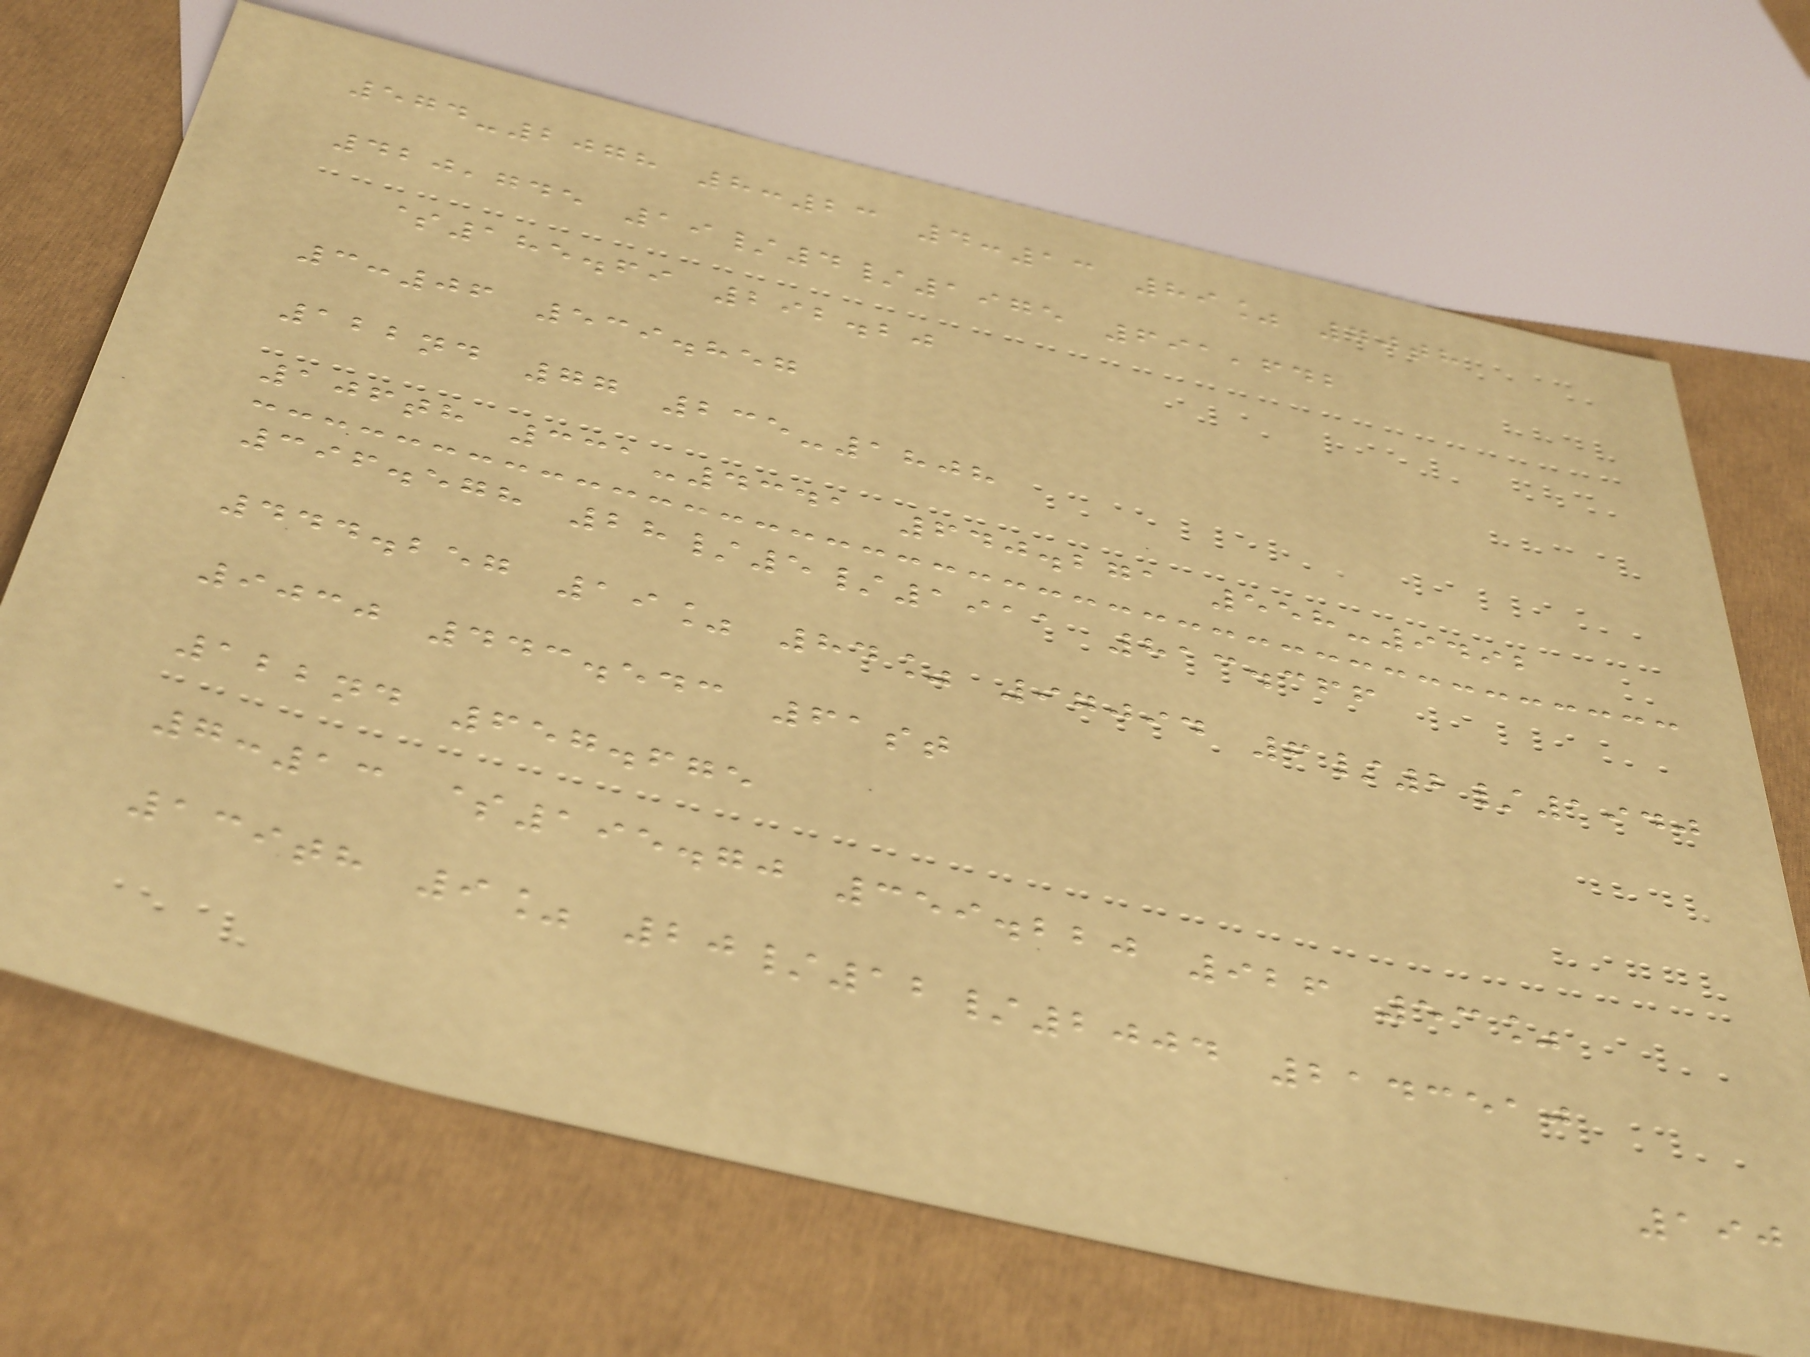574-2078 8:23 4:13 89% 70th
420,745 19/4/1975 691,642
$185.69 292.20
3:06 539.857
122nd 77 235-1808
106th 331-4341 640.271 558-9492
396.578 28/5/1911 813.366
444.257 19% 84% 97094 6/2/1940
9030 443.543 61st
122nd 657.675
7:13 $195.70 359.220 926 53%
139th 9% 20/12/2004 2143510
190
